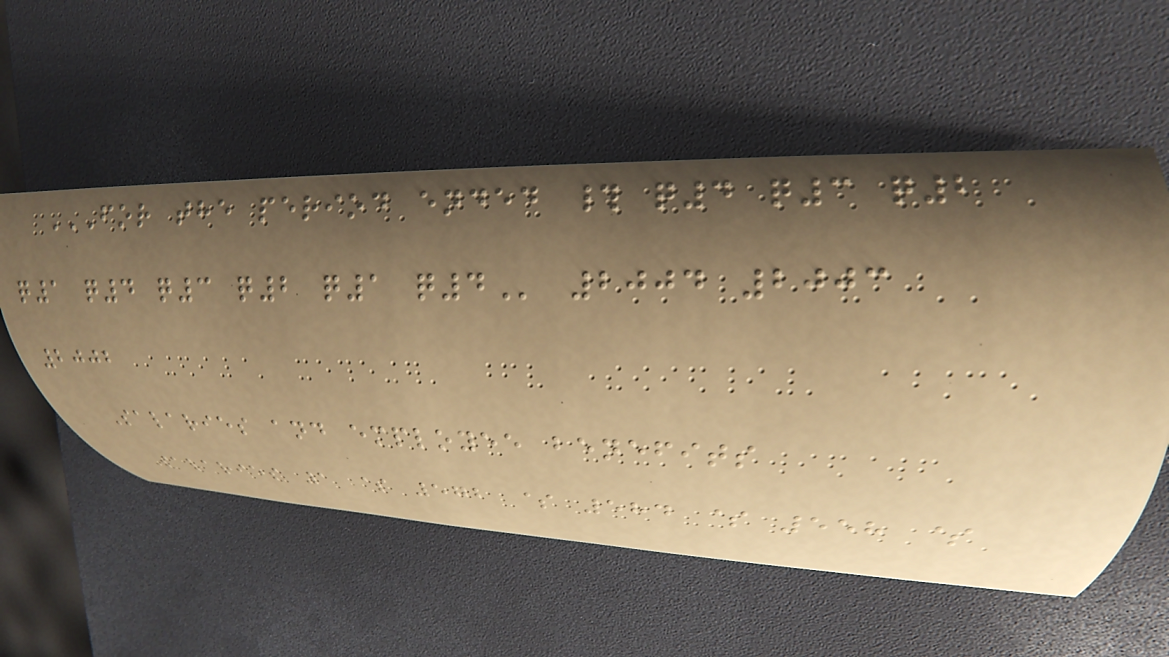FOR THE PERIOD ENDED # Q4 Q3 Q2
Q1 Q4 Q3 Q2 Q1 Q4 2004 2003
2002
Salaries and employee benefits
Salaries 1 $ 572 $ 584 $ 558 $
